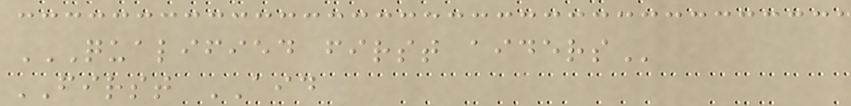QUALIFIED FIRST AIDERS
FIRST AID
